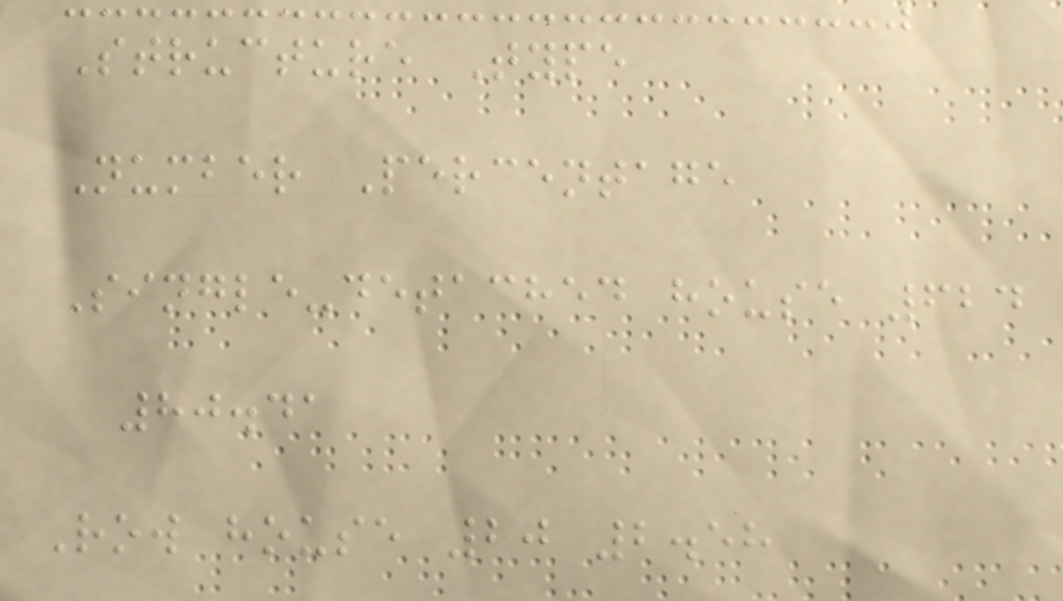Structure Type
Number Percentage
Single-detached house 624
80.41
Row house 20 2.58
